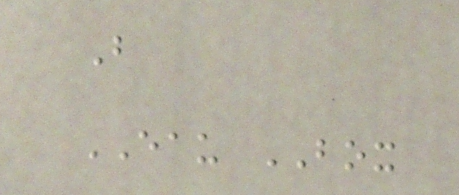B
EAU BOX
